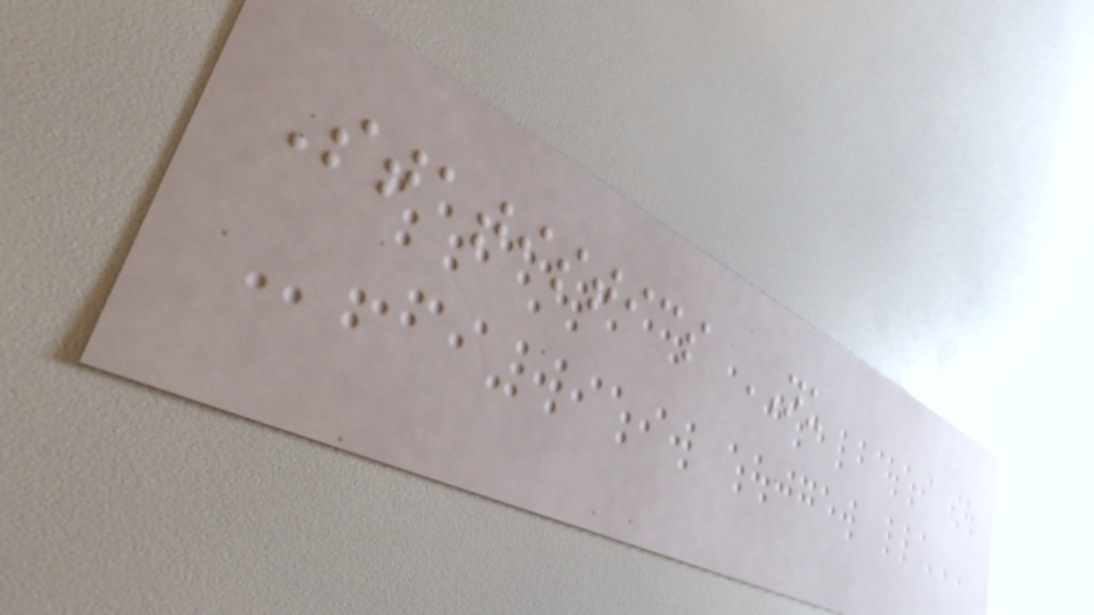Statistics NU
